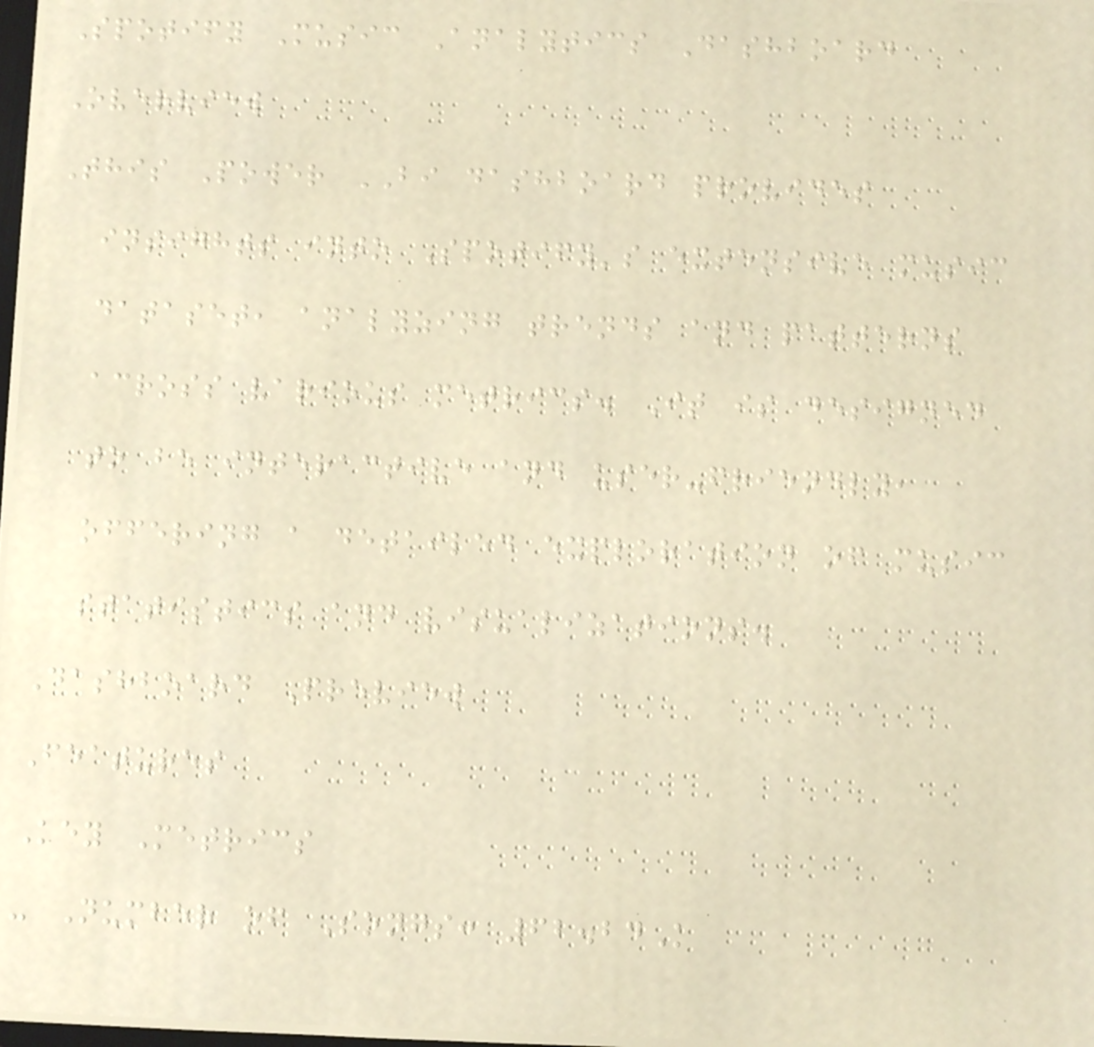Spotify Music Analytics Dashboard
Overview
This Power BI dashboard provides
insights into Spotify's extensive music
dataset, analyzing trends and patterns
across various metrics. It is designed
to be interactive and user-friendly,
offering a detailed exploration of music
statistics and visualizations.
Dashboard Preview
Features
Key Metrics
- Number of Songs: 62.24K
